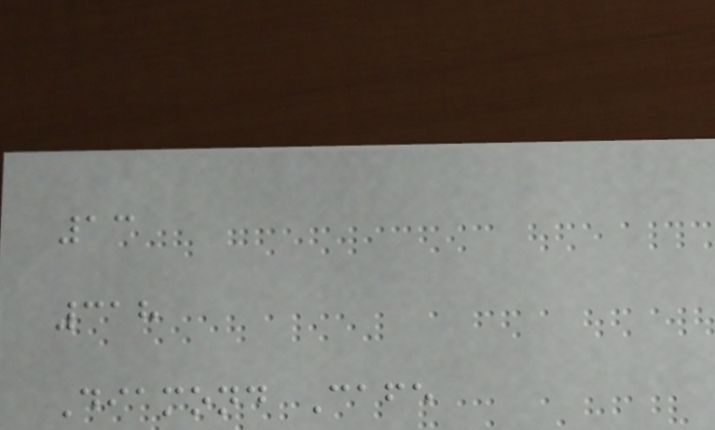13
318
Diamond Cafe
